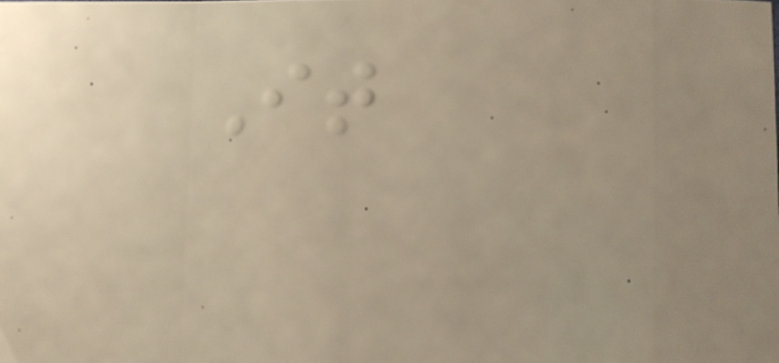It
